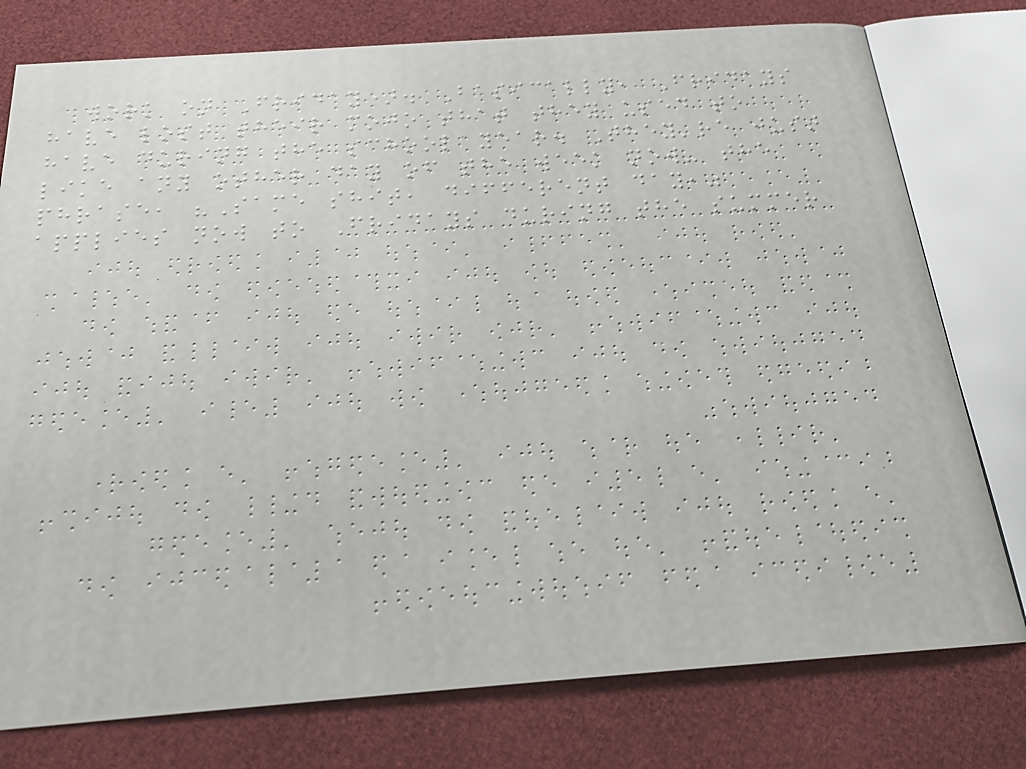work on Friday). Basically, Fridays
have lost their mojo that they used to
have during the school year. They're just
like any other day of the week now- the
phrase, "Same shit, different day,"
applies now to Fridays during the summer
